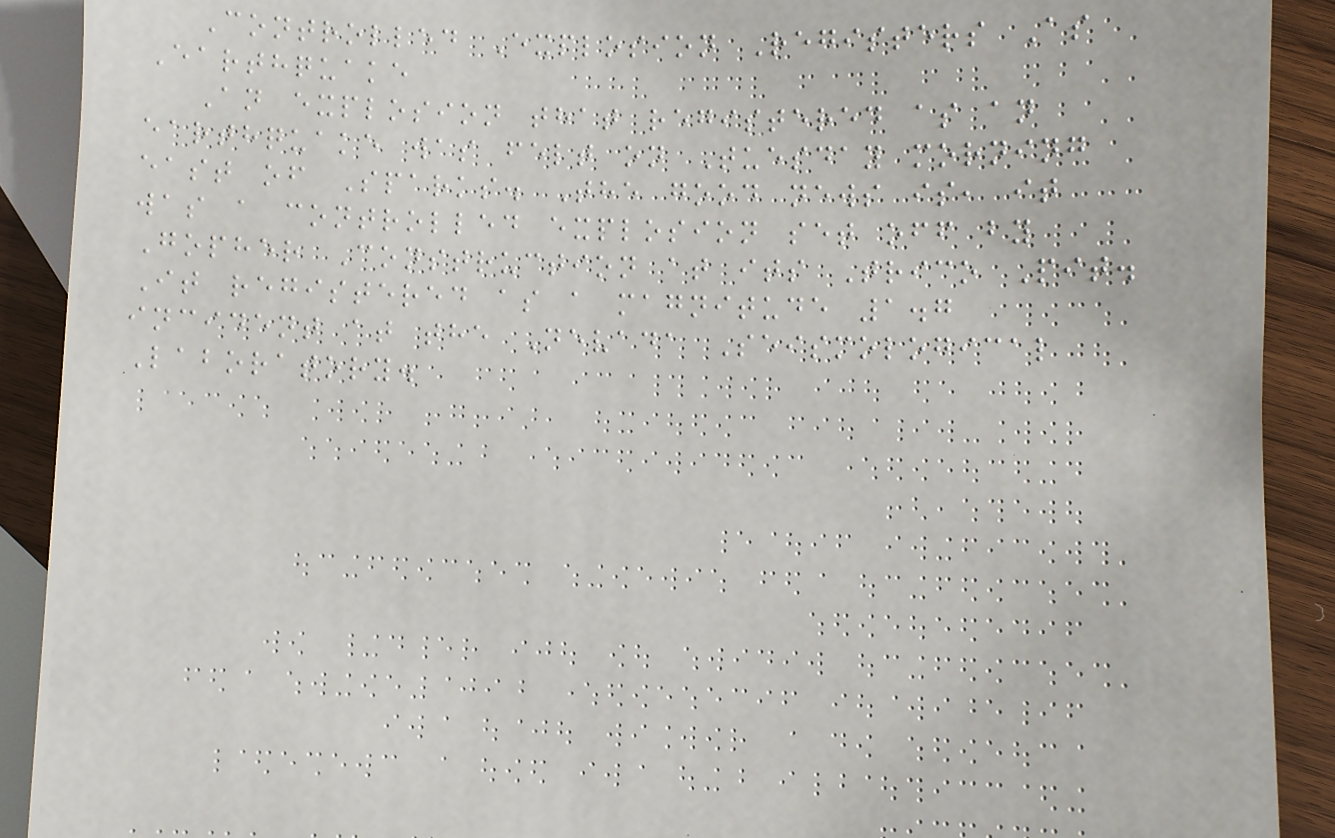Controlled Explosion Registers As
Earthquake
An explosion that registered as an
earthquake was felt on Tuesday morning
east of Sparks. The good news is, it
was a controlled explosion set off by
Gopher Construction at its Trico Pit.
It registered as a magnitude 1.7
incident at the Nevada Seismological
Laboratory.
